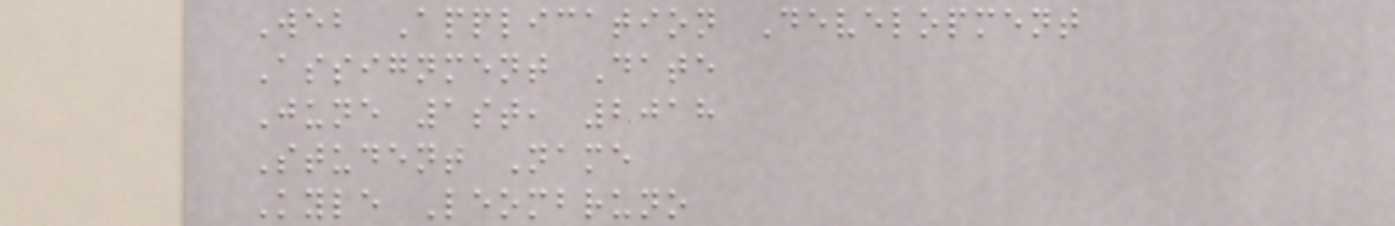Web Application Development
Assignment Date
June 1st, 2018
Student Name
Kyle Leombruno
